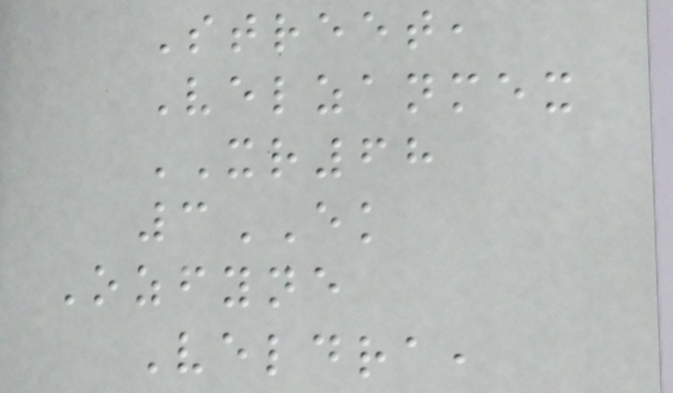Street,
Velzanmex
XR68
3EK
Ozfyne
Veldra,
